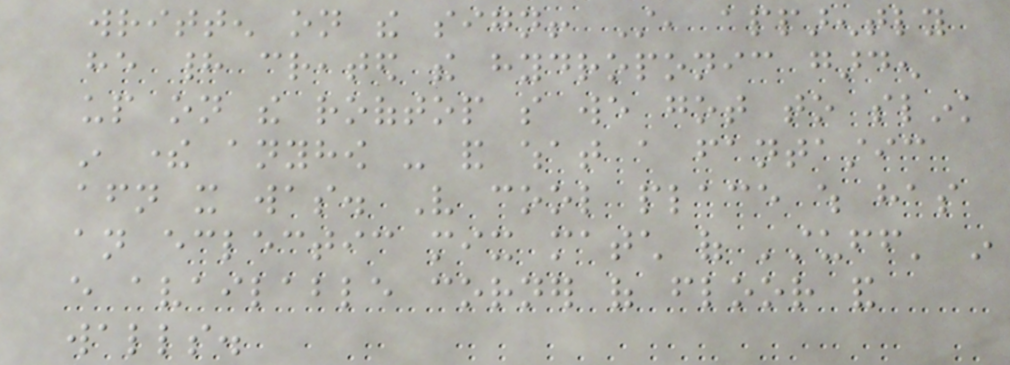written on the sign! Still, apparently
he had created the hydroponic garden
up on the rooftop so we got to slink
in there anyhow - and what a fantastic
afternoon it was. Very cool place which has
an eclectic mix match of 'stuff' in
every available corner of floor and
walls.
